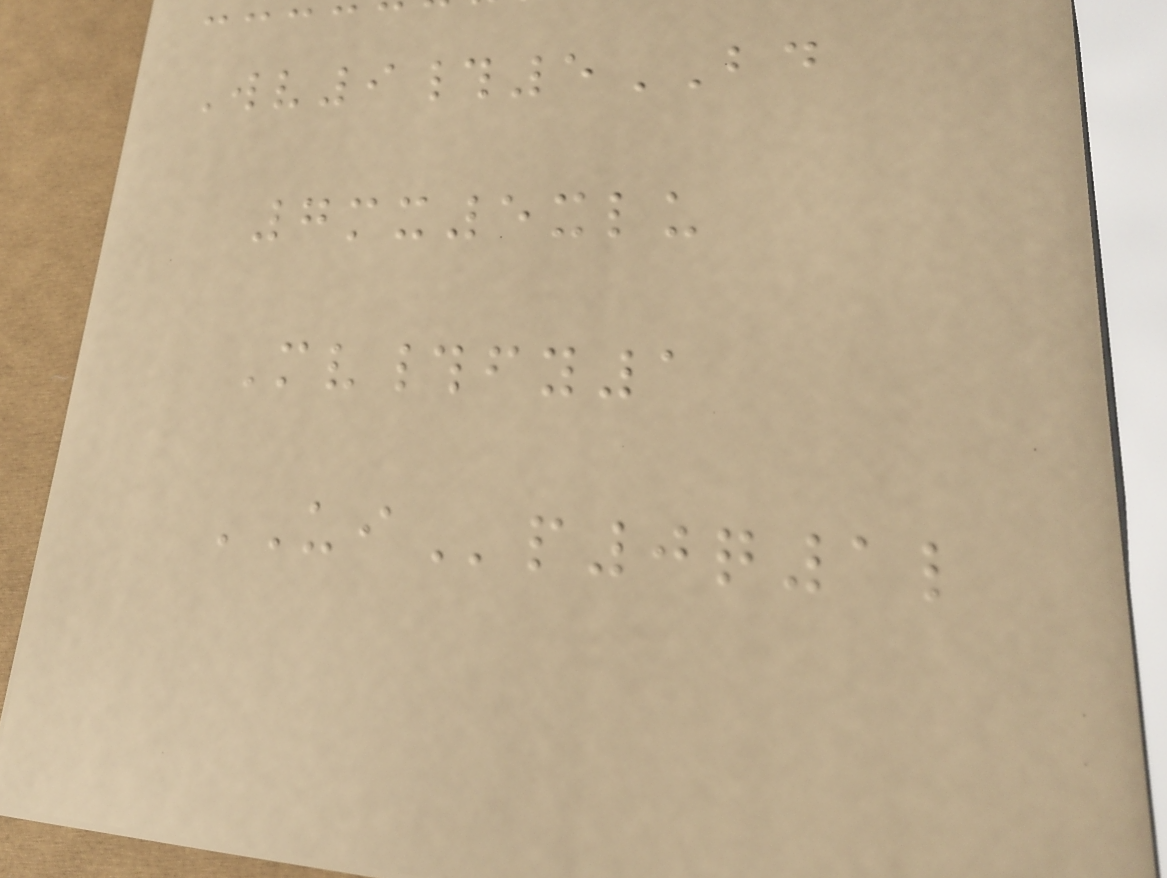Wv9#5BD
7mx5xlu
Mv#fy1
UIp0q1l
